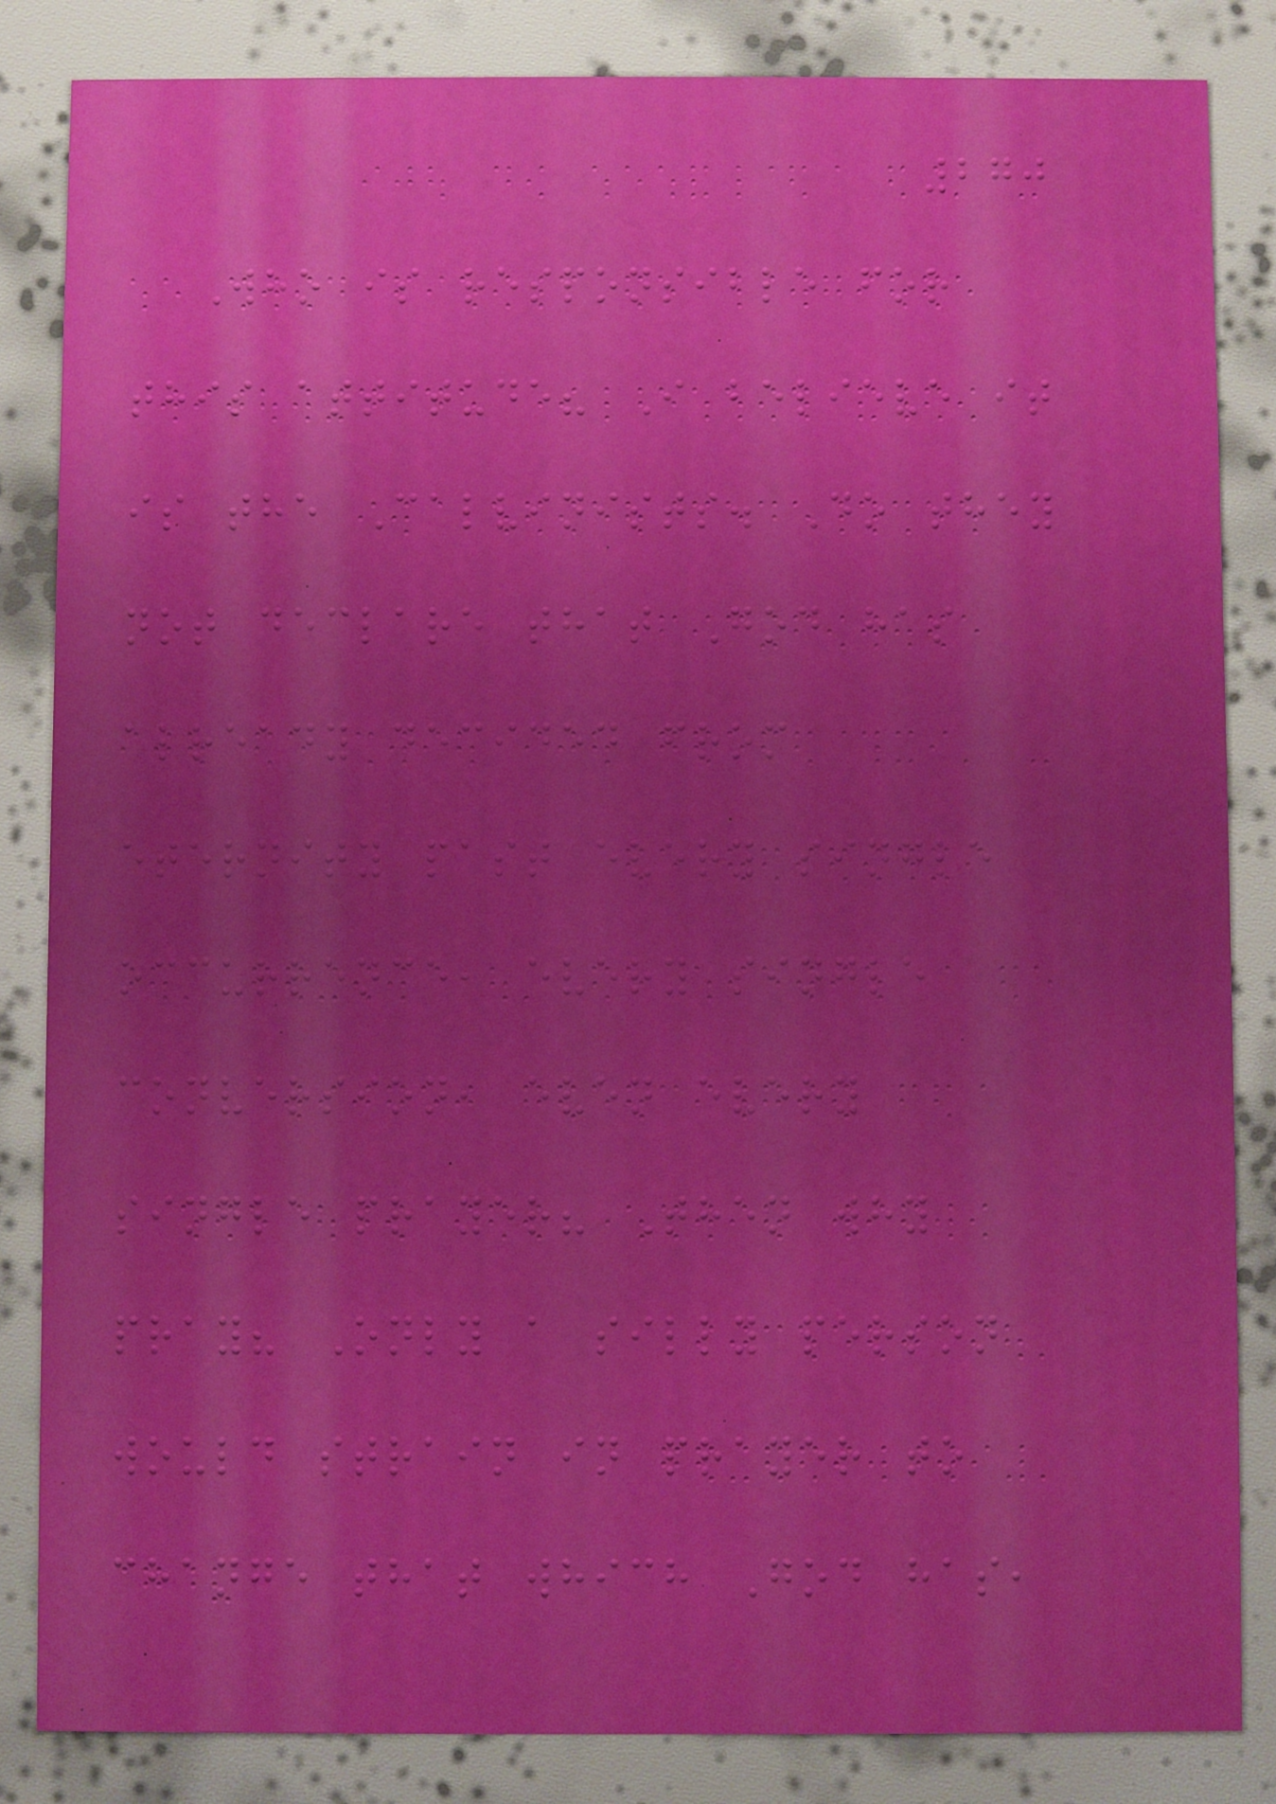270
Who is responsible for
this attitude? I believe it
is the Calvinists. Do they
not declare that God has
already decided from
eternity past every single
occurrence, every single
conversion, even every
single prayer? Then why
pray? Only a silly person
would strain in prayer to
change that which God has,
